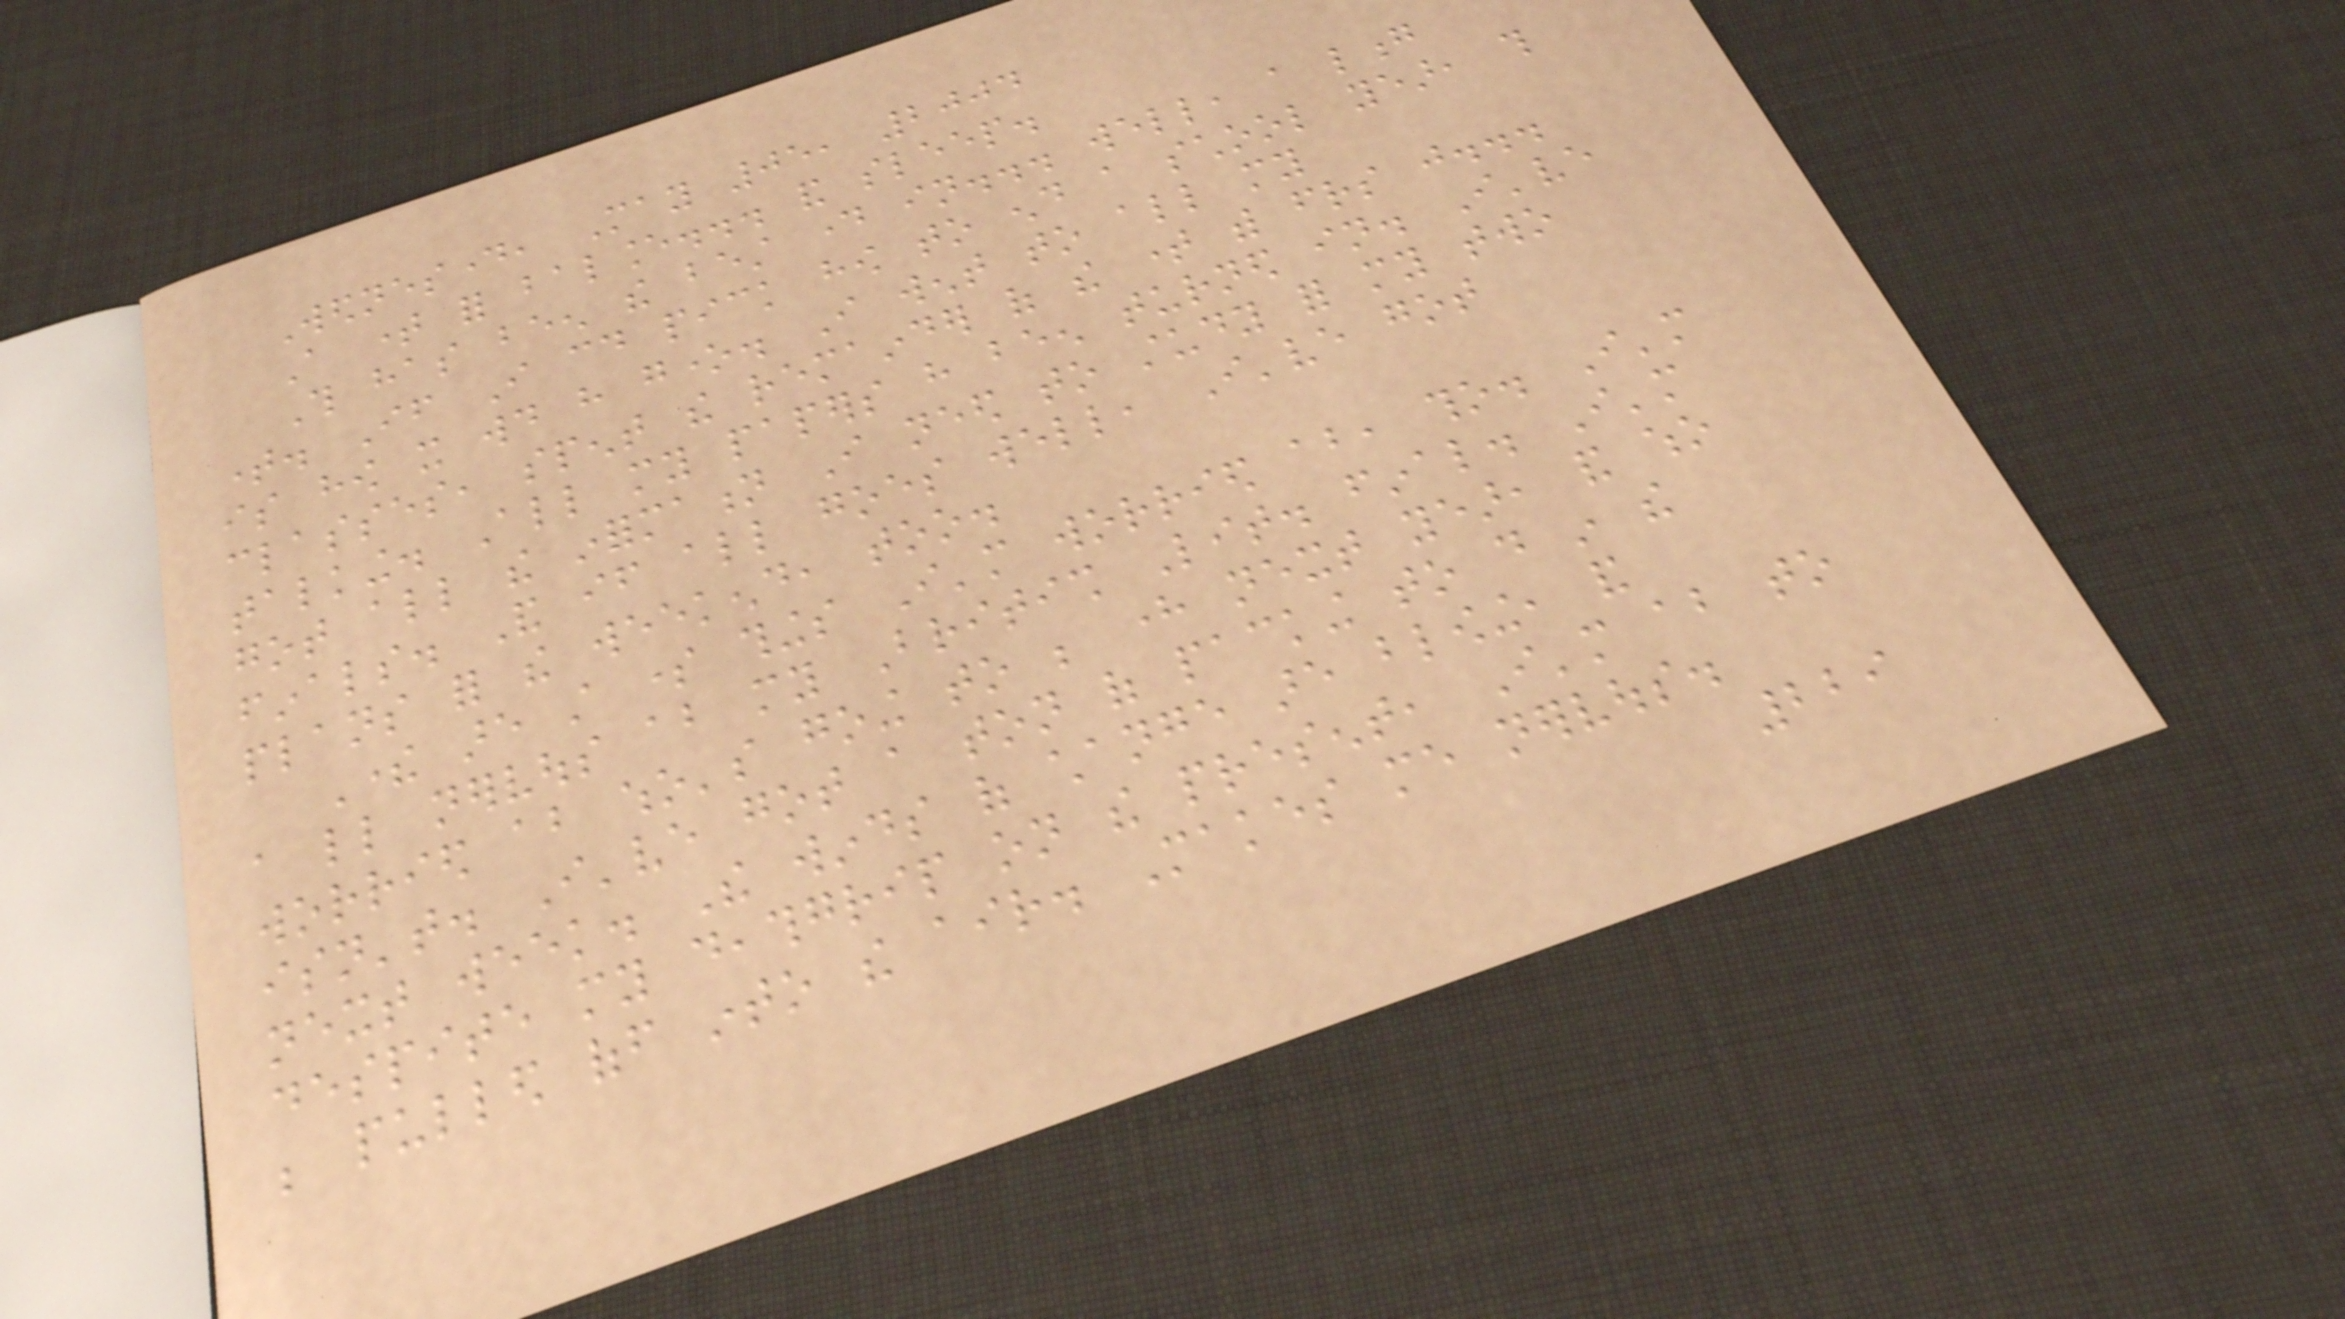Wednesday, May 05, 2004
A time for balance... and sleep.
This has been the best day in... well, a long
time. If I could pick how to end a school year, this
is how it would have gone. I went to all my
classes, spent the remainder of the time with friends just...
talking. All my papers have been turned in. I've
got all the information I need to study for my two
finals. And if all goes well, I've got
plans for the weekend, too.
There are still some things I'm worried about, tho. I'm
a little nervous about my British Lit. final. I'm
worried about who's going to be here next year, and who
isn't. I've got a ton of packing to do in the
next week. The winds of change are blowing, and
despite my deathgrip on the present, I'm about to
be pulled off into the air. Makes me nervous.
229
